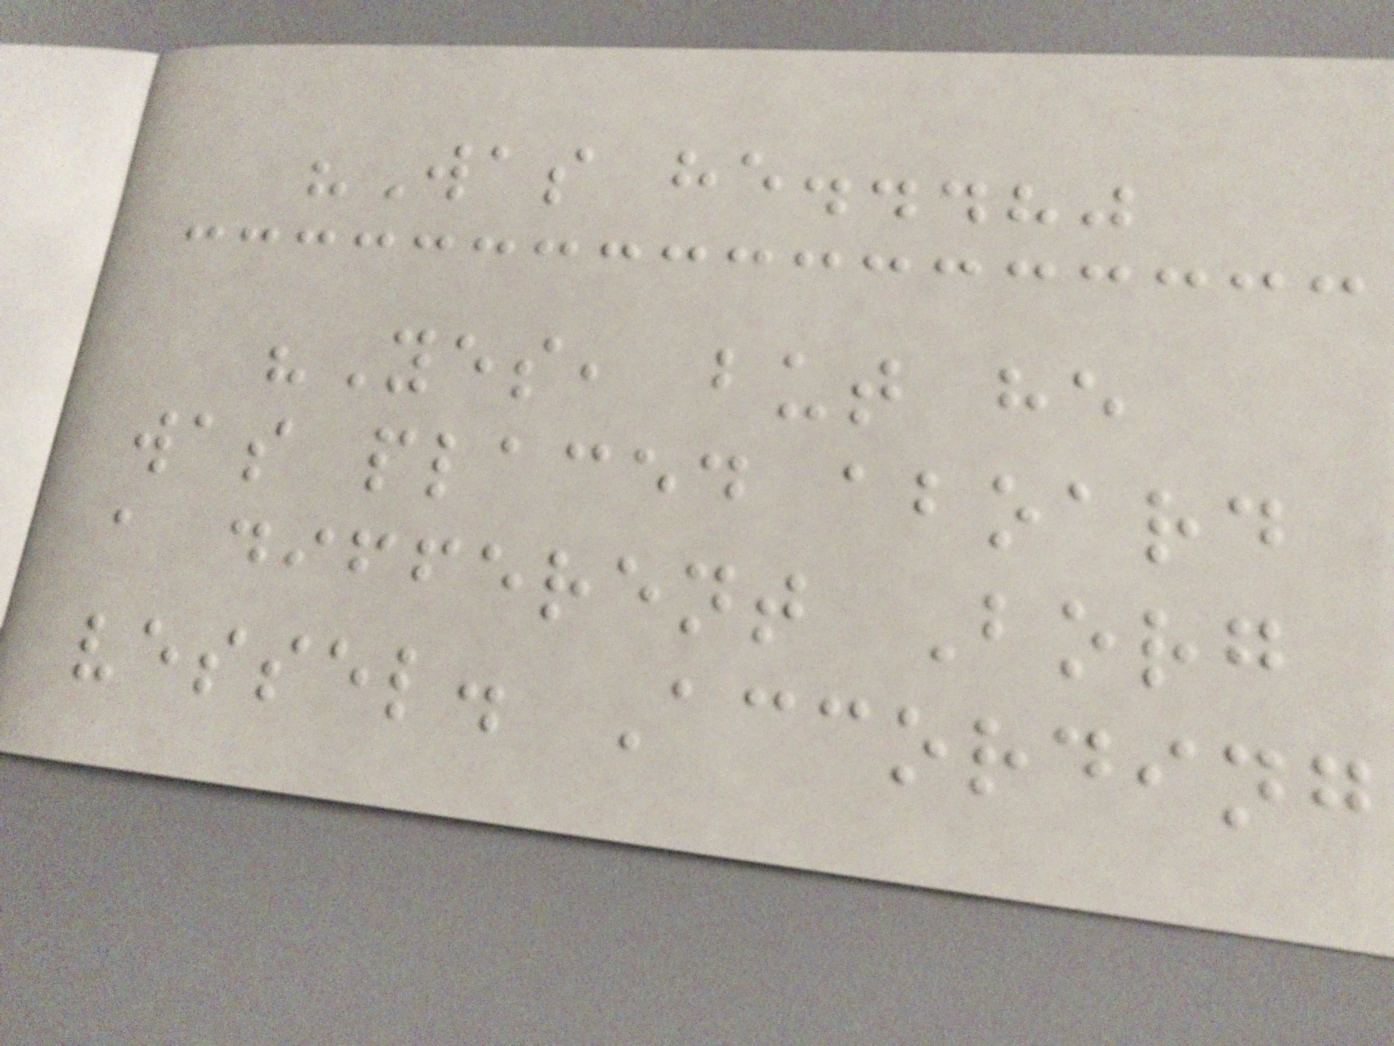"Was he...?"
"Yes, but he
was placed aboard
a different Borg
vessel. According
